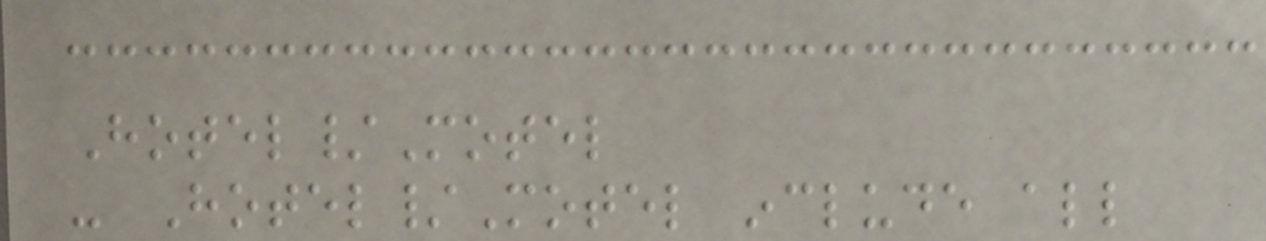Hotel/Motel
- Hotel/Motel include all
